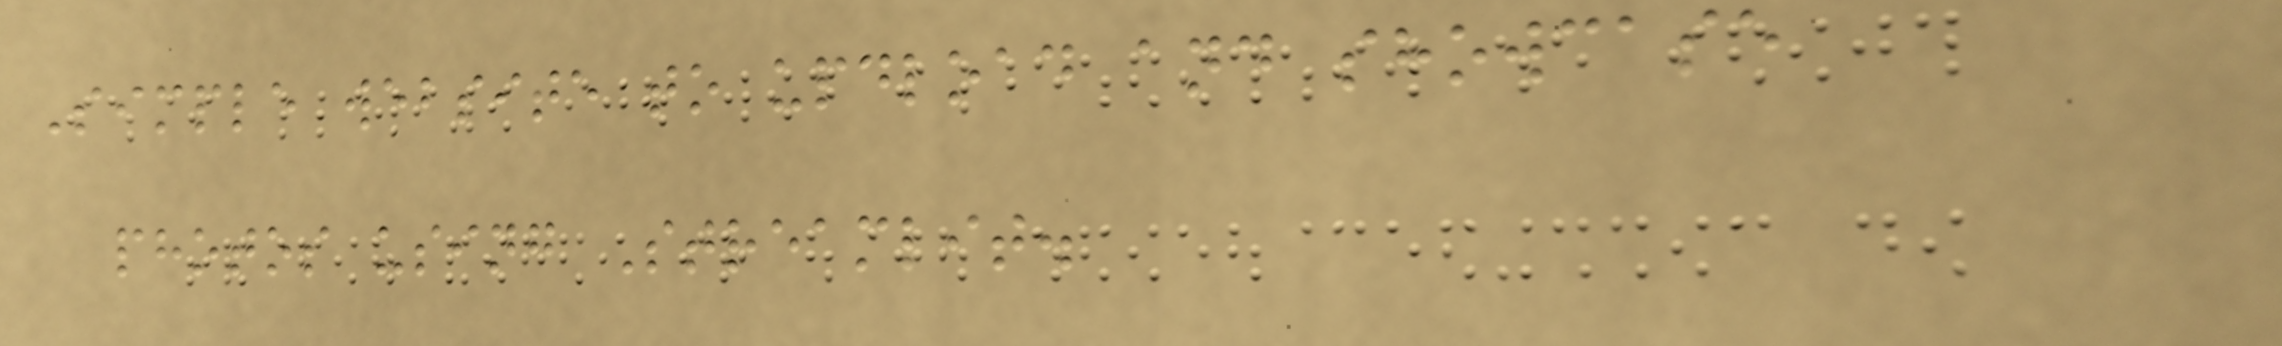Simple website to updload and showcase
photos using Streamlit.
